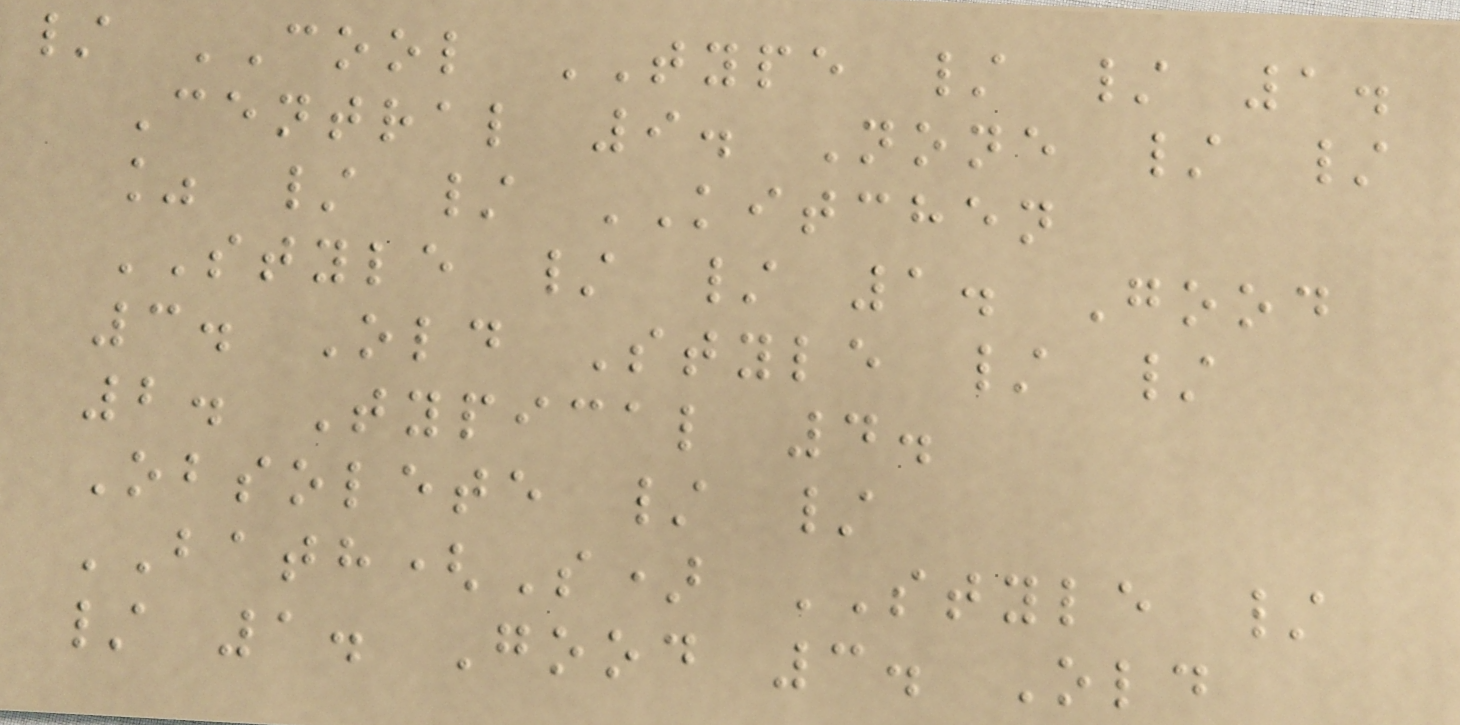/ COOL TYPE / / 1.
Central 9. None / /
% / / KITCHEN
STYLE / / 1. Good
3. Old Style / /
2. Typical 4.
Obsolete / /
BATH(S) STYLE /
/ 1. Good 3. Old
